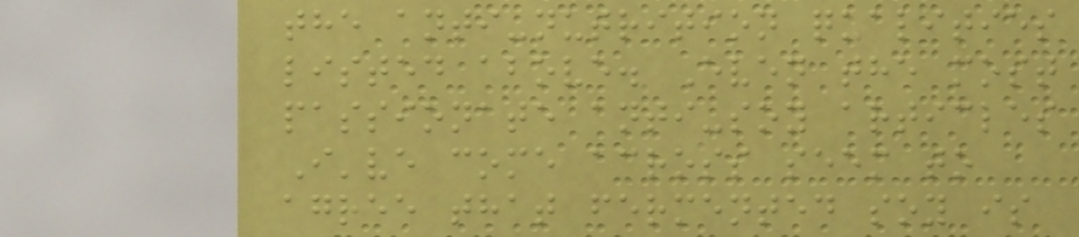the anti-nutrition qualities
listed above. Even the most
passionate anti-soy articles
I've come across seem to
agree that fermented soy is
